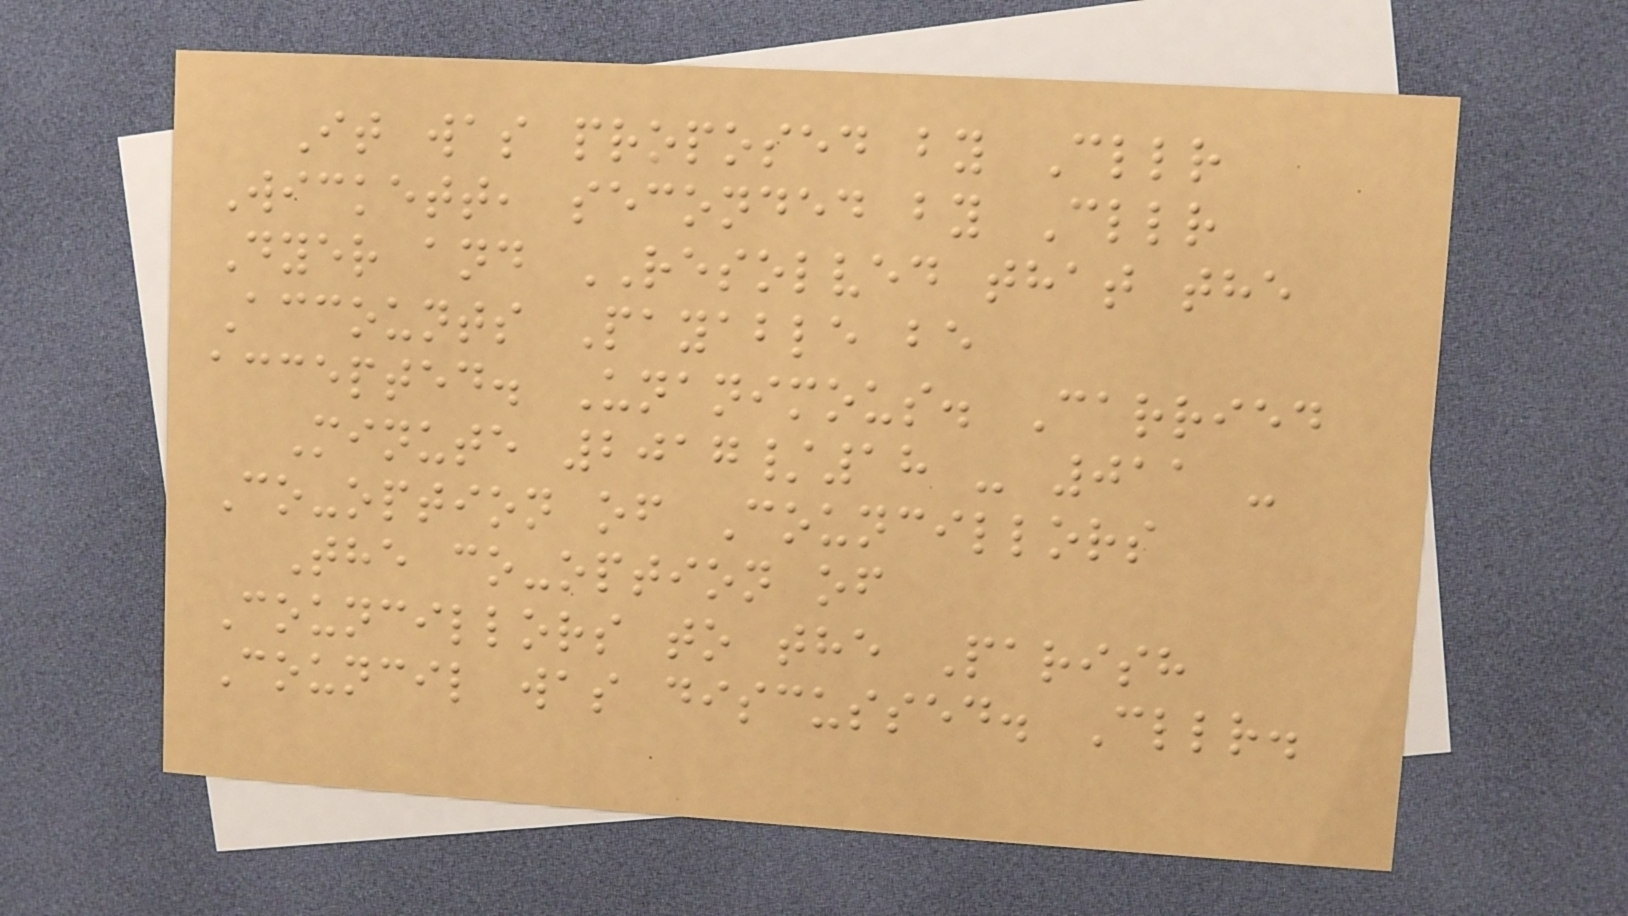It was proposed by Cllr
Wickett, seconded by Cllr
Dyer and RESOLVED that the
Accounts Payable be
accepted. Unanimous. Carried
Minute 2017/18 - 011 -
Co-option of Councillors
The co-option of
Councillors to the Parish
Council was discussed. Cllr.
